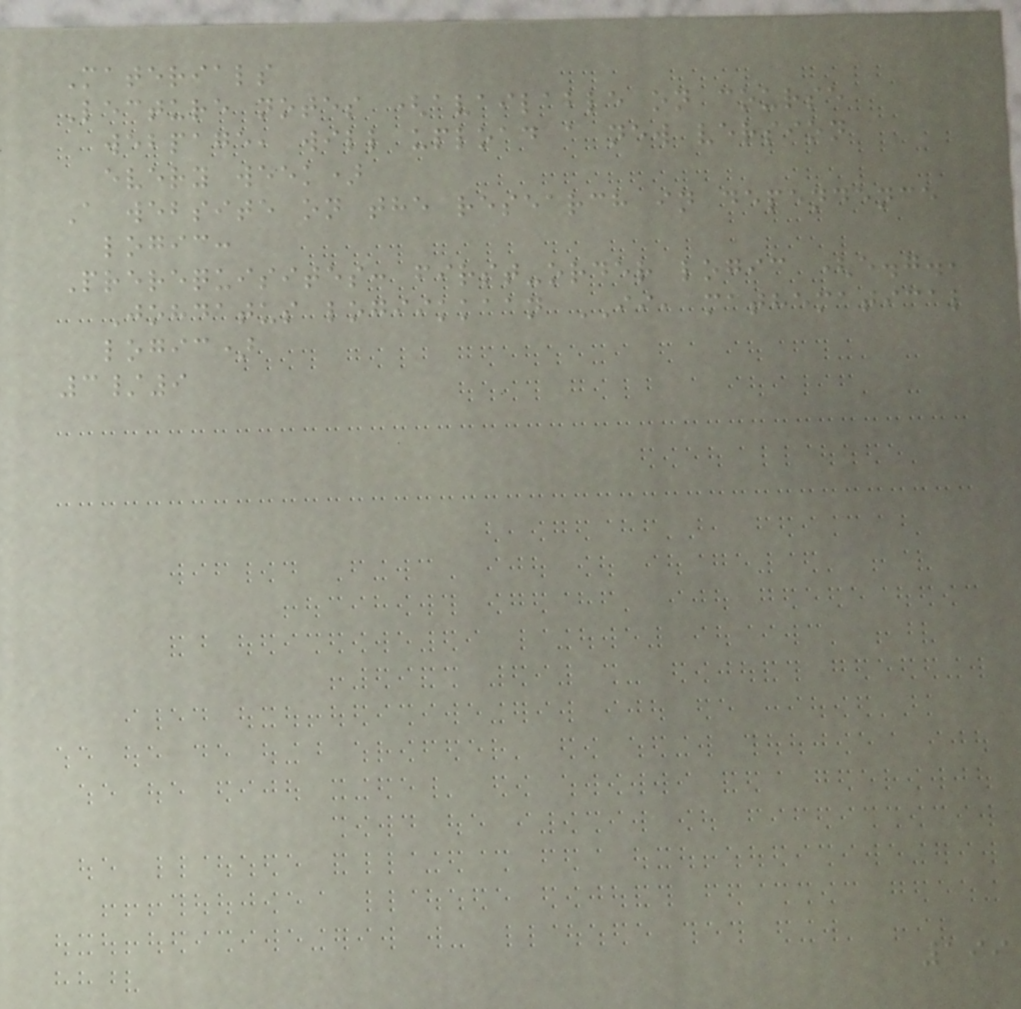Materials
Lecture notes (available on course
webpage, will upload a new version
every week)
A website on the research in dependence
logic:
Prerequisites: first-order logic (e.g.,
Johdatus logiikkaan II, mathematical
logic)
3/9
199
